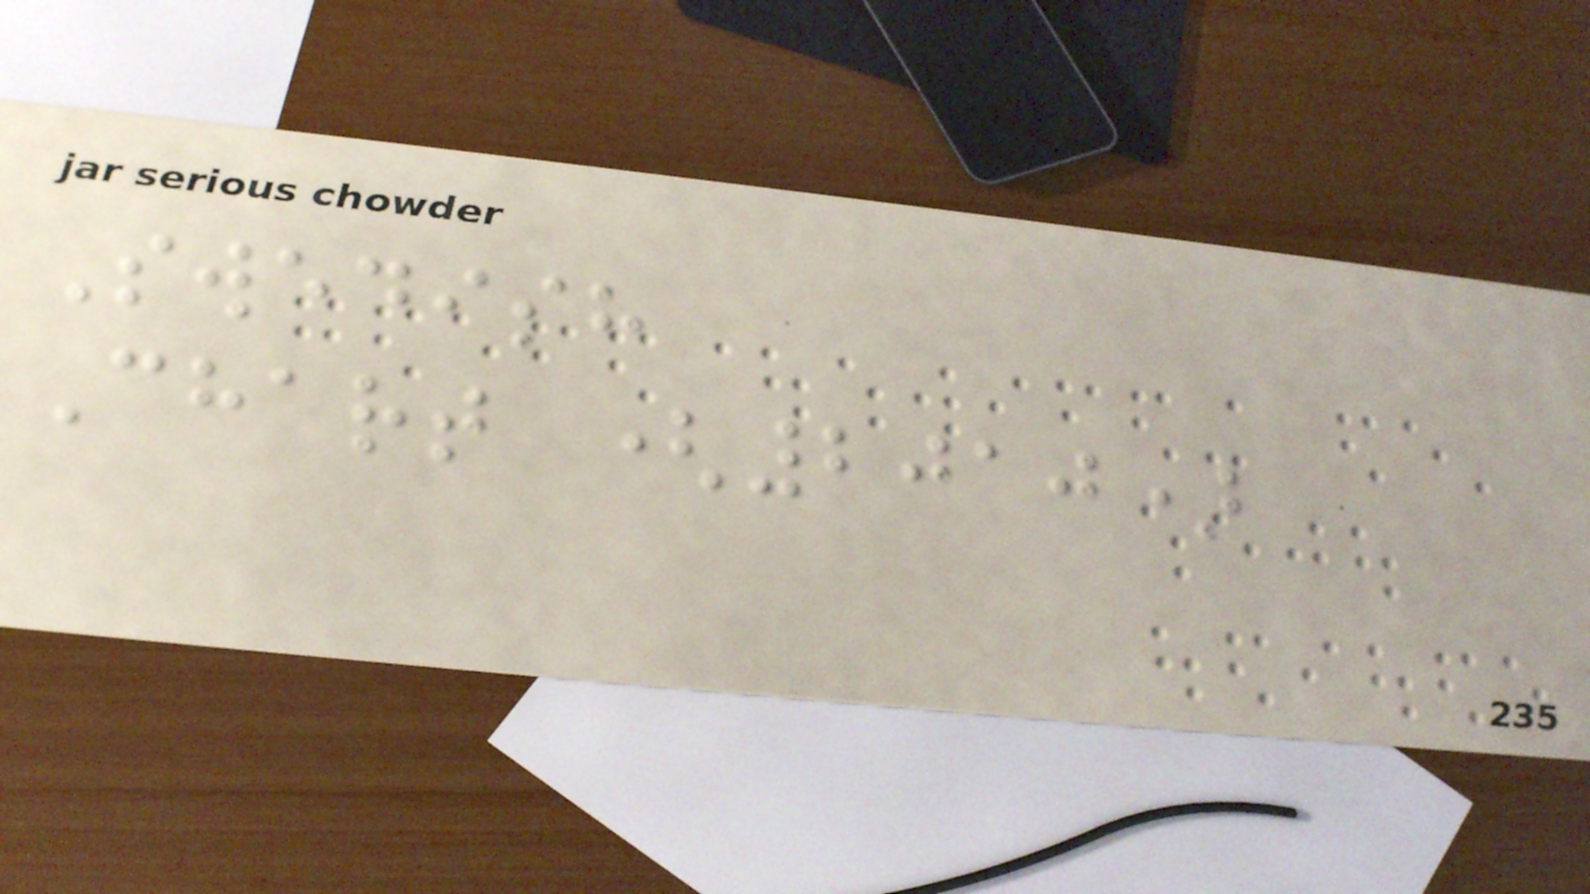Swedish
Chart (2010)
